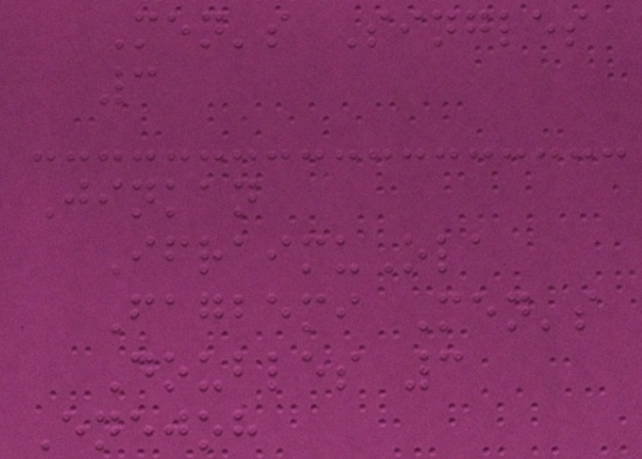Men's Singles
3
Jinkan
IfraimuOla
Fagbemi Men's
Doubles 3
Enejoh
